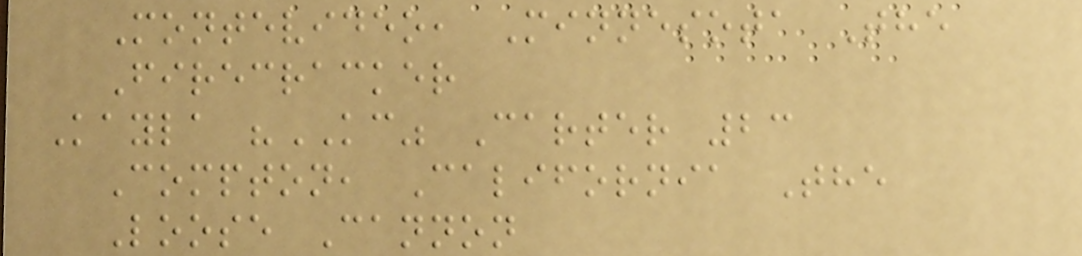Montevideo, Minnesota The
Firecracker
Kayla "KC" Carter 23
Compton, California The
Loose Cannon
